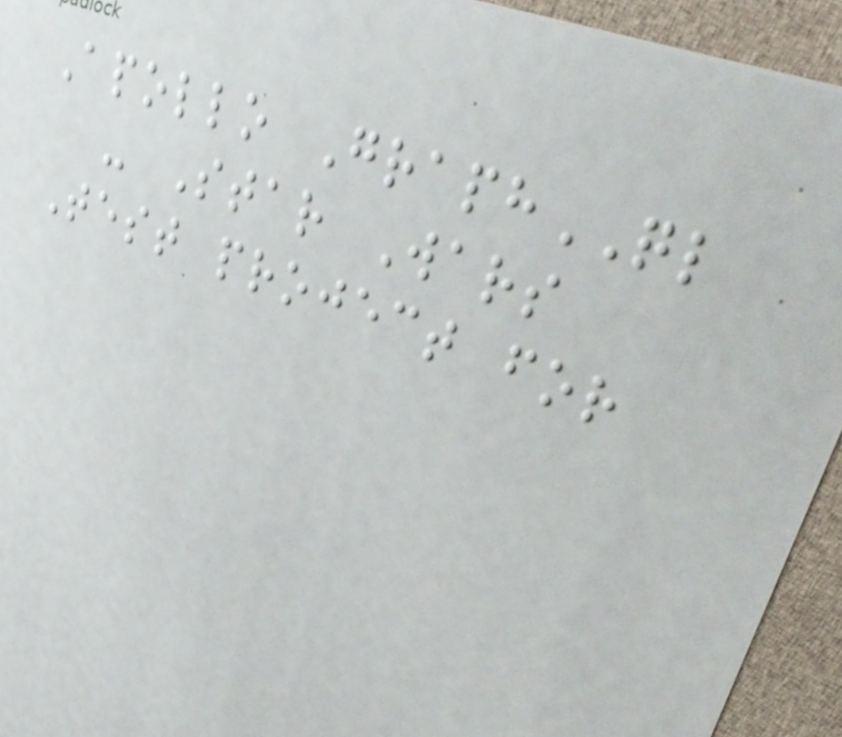Apollo GraphQL
- Star Wars
Test project for
